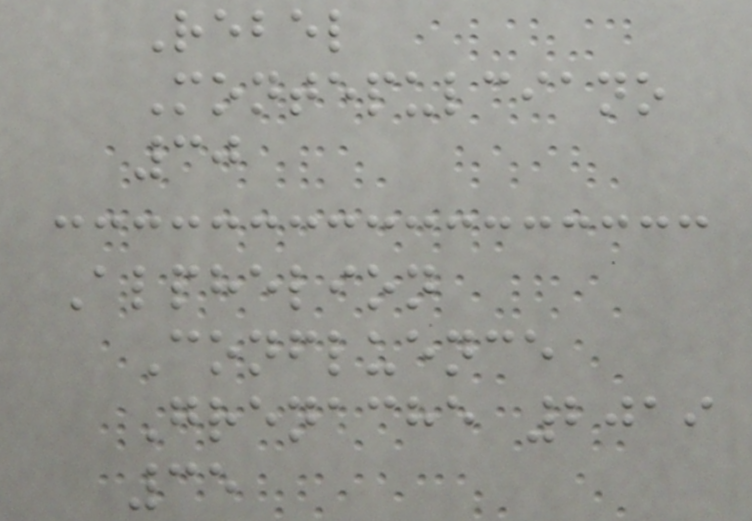Rebel
Montepulciano
30
Alphelion
Confluence
Grenache 2019
35
